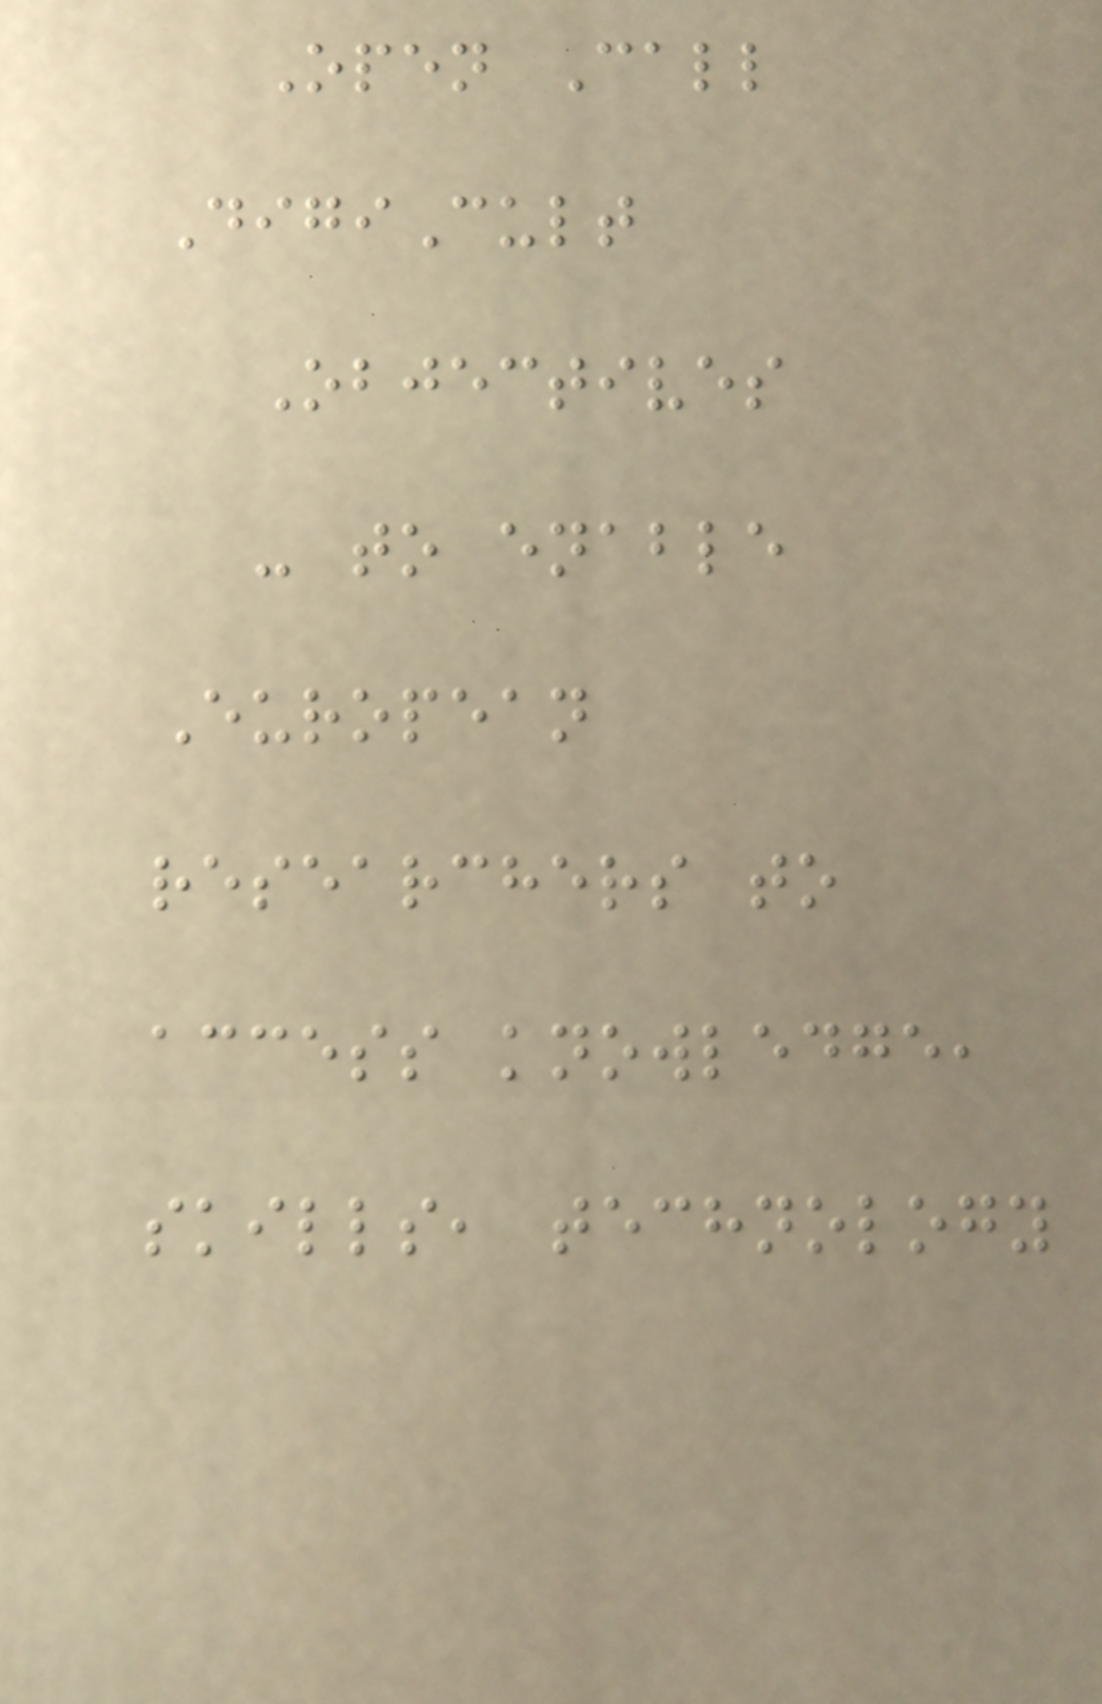Open Call
DigiCult
Objectives
- to enable
European
researchers to
access knowledge,
skills, technology
